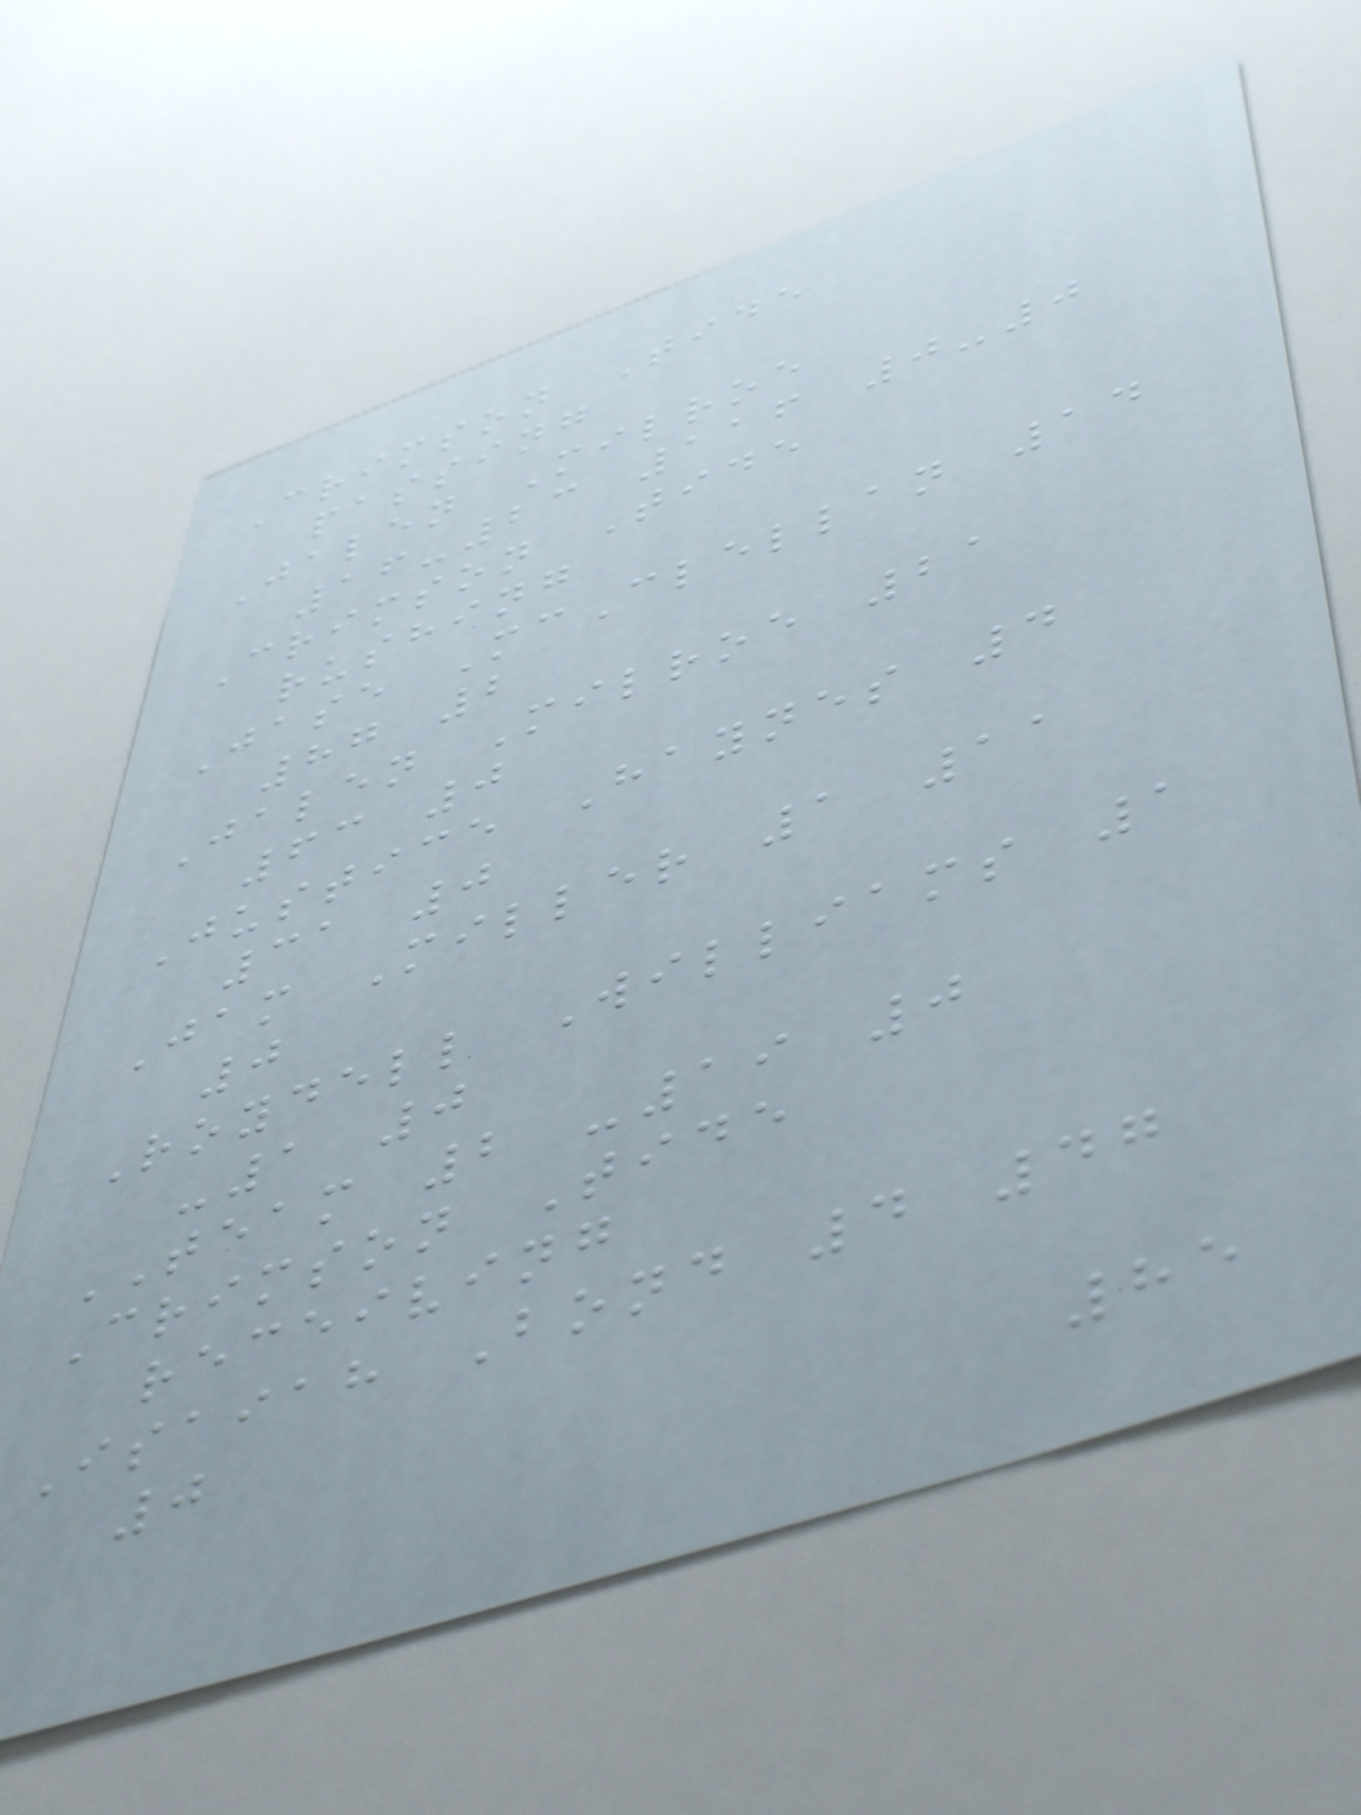Crimson Tide
passing
Jalen Milroe
16-23 116 0-0
Crimson Tide
rushing
Jase McClellan 14
87 2
Jalen Milroe 21
63 0
Justice Haynes 4
31 0
Jam Miller 1 11
0
Roydell Williams 1
-1 0
TEAM 2 -19 0
Crimson Tide
receiving
Isaiah Bond 4 47
0
85
